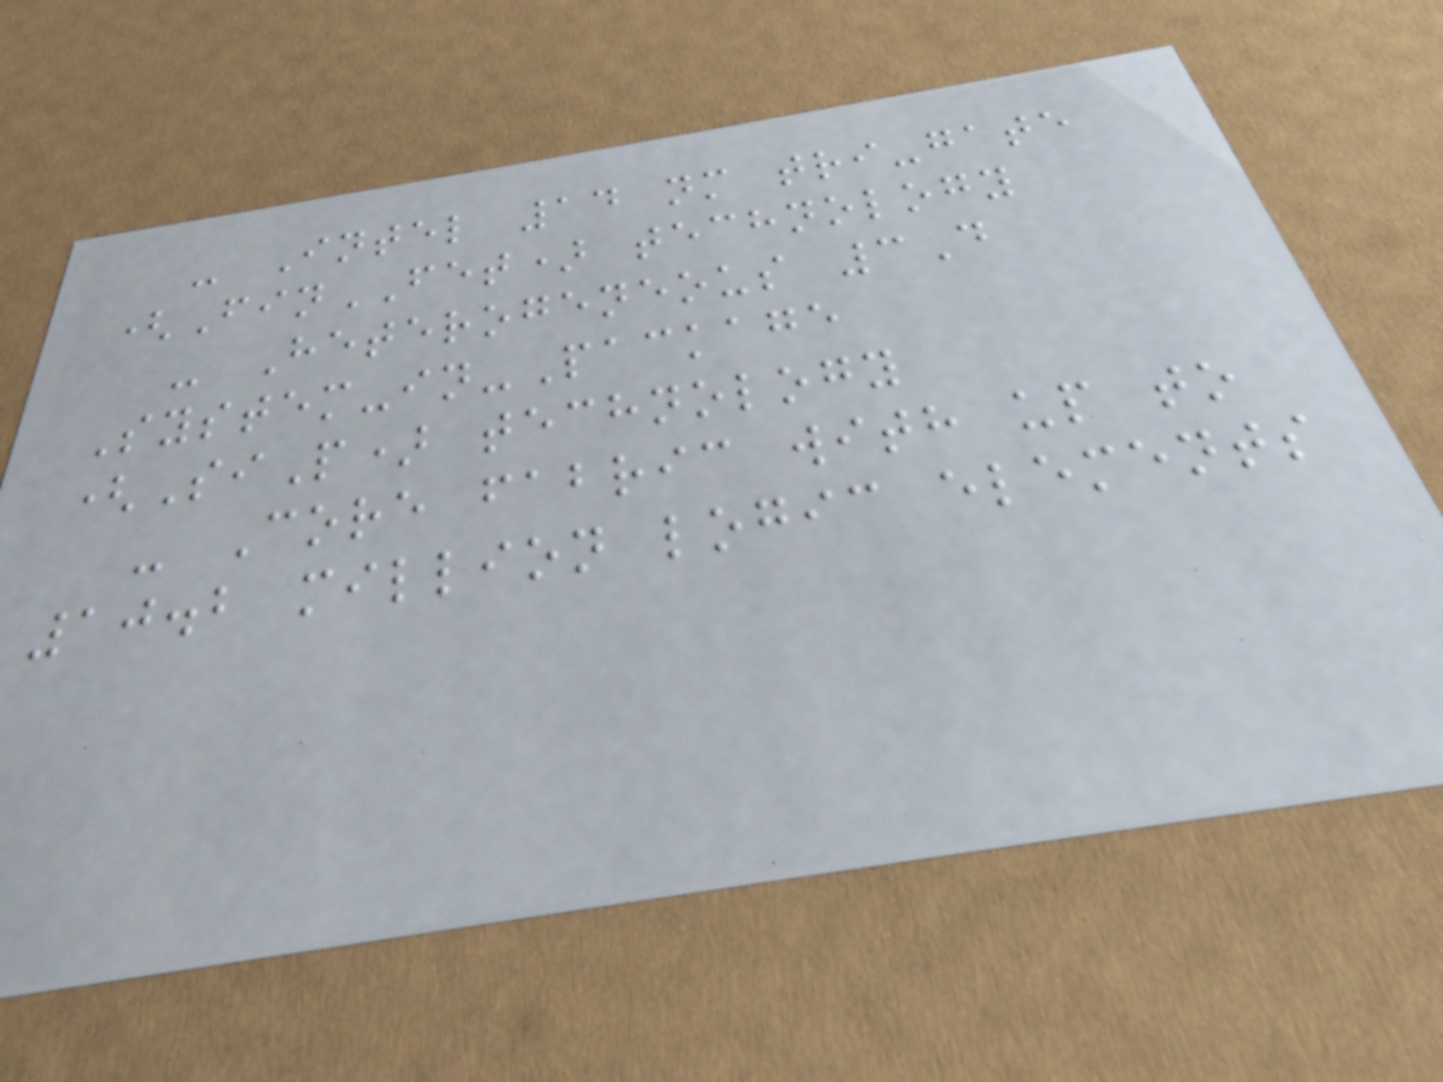- Intel 14 nm tri-gate
(FinFET) technology
- Heterogeneous 3D
System-in-Package
(SiP) technology
- Core fabric with up to
10.2 million logic elements
